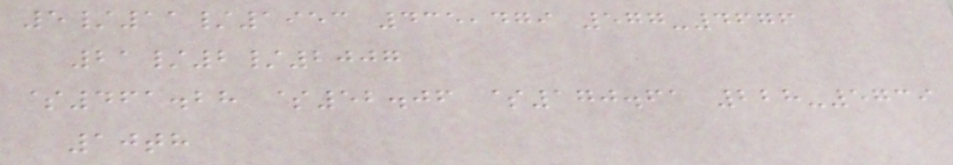5/11/1953 435,479 577-4676
21/2/2007
$461.28 $52.06 $170.61 228-5739
10th
